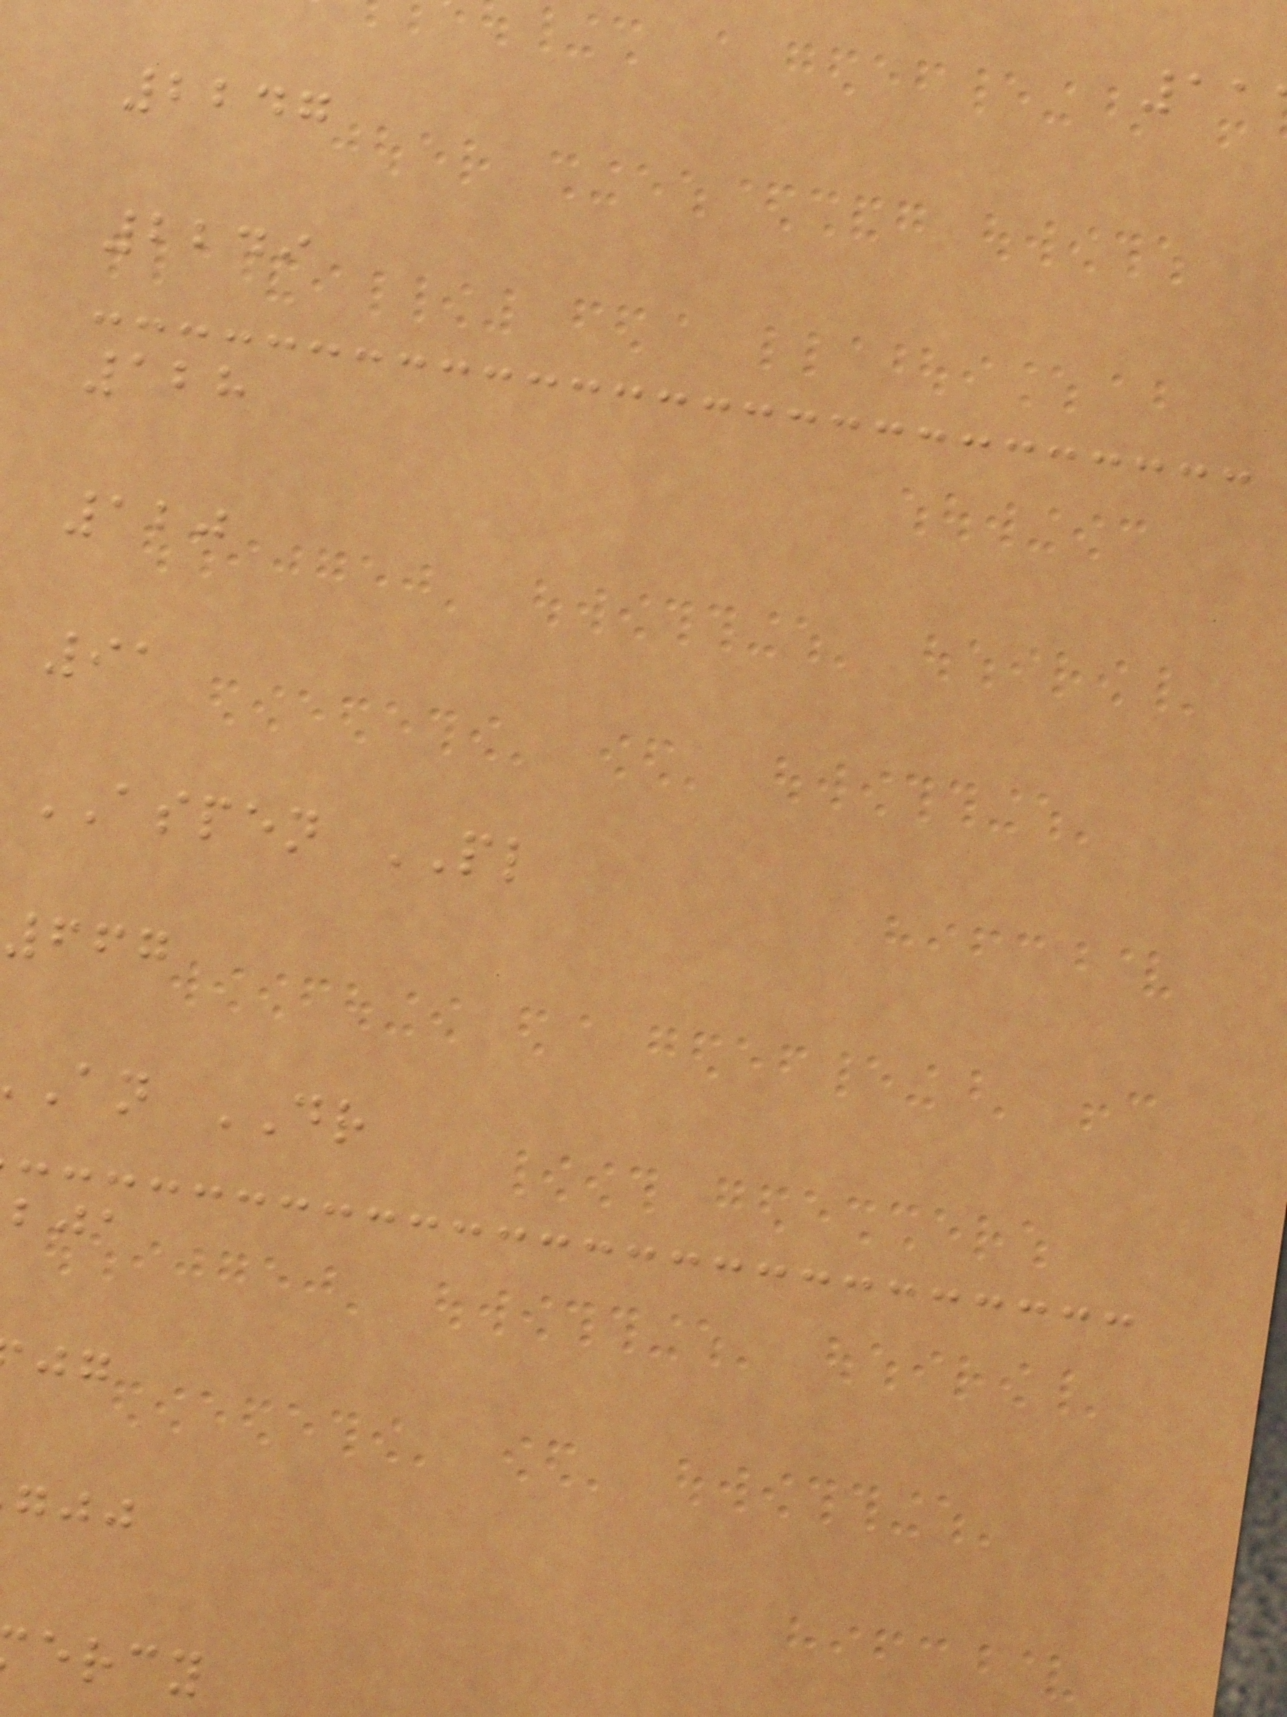2247
2249
128
120
91
ASPEN PL
667
an DR
ercy
